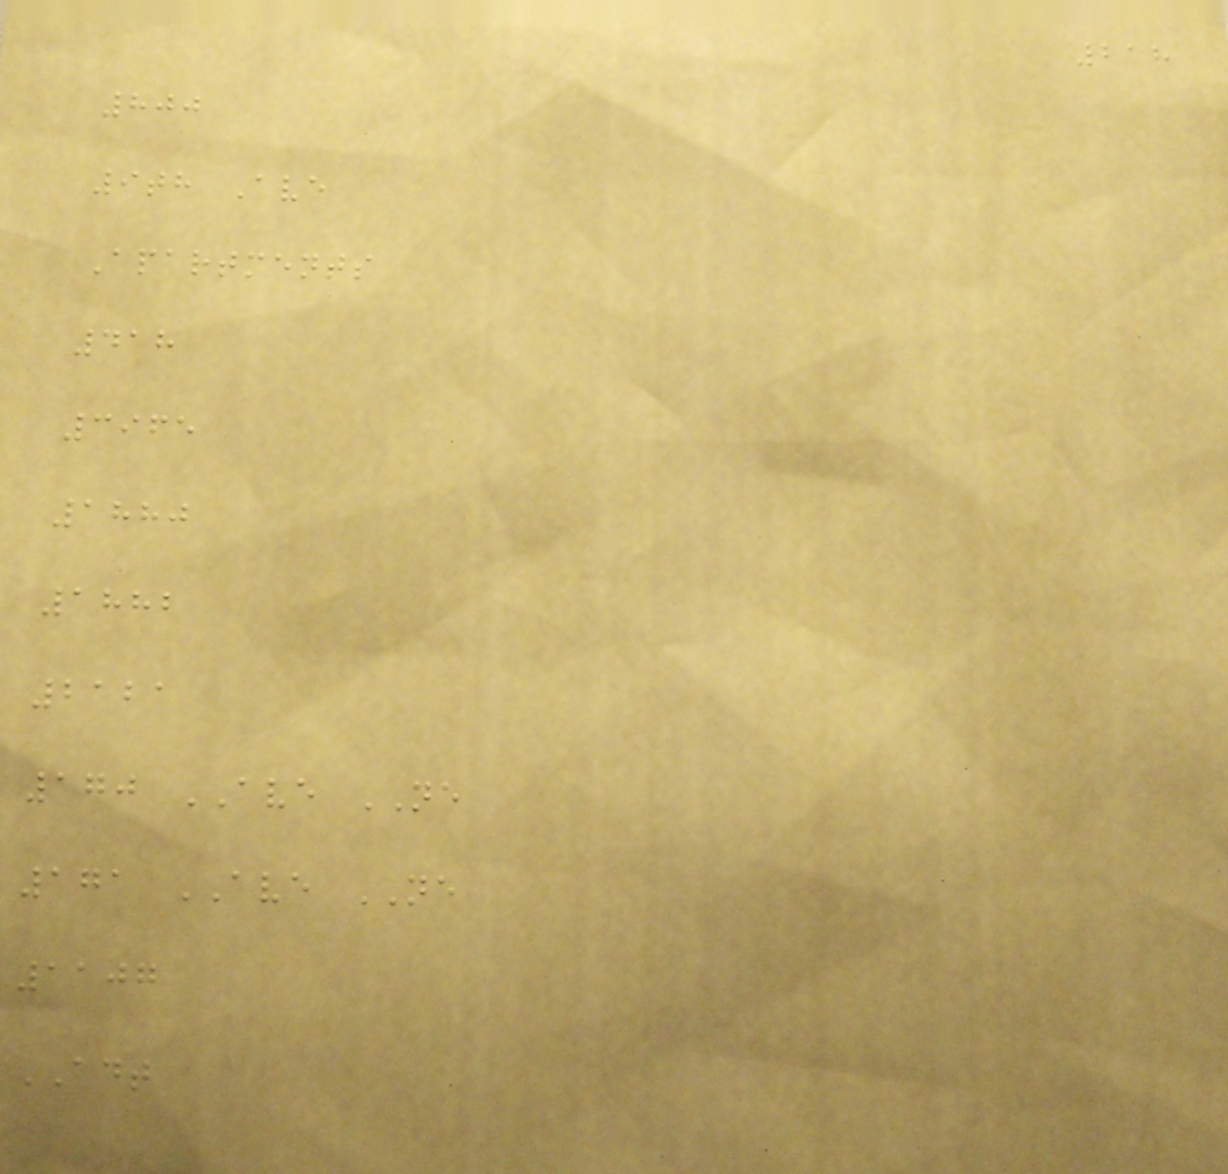218
800
9th Ave
Apartments
418
3965
1880
1882
2121
170 AVE NE
171 AVE NE
1107
ADT
